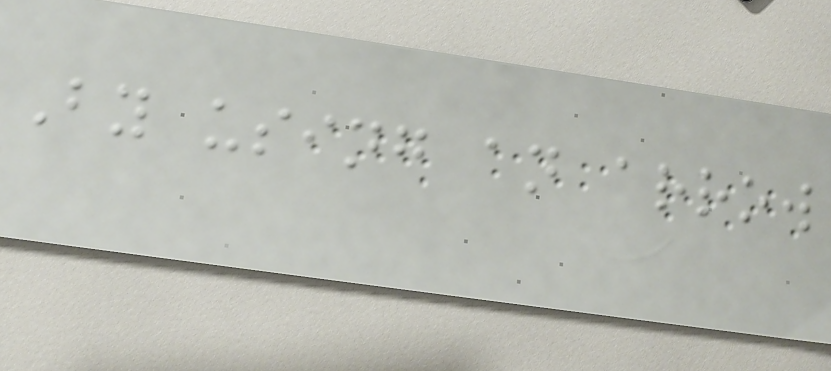By using an arrow
